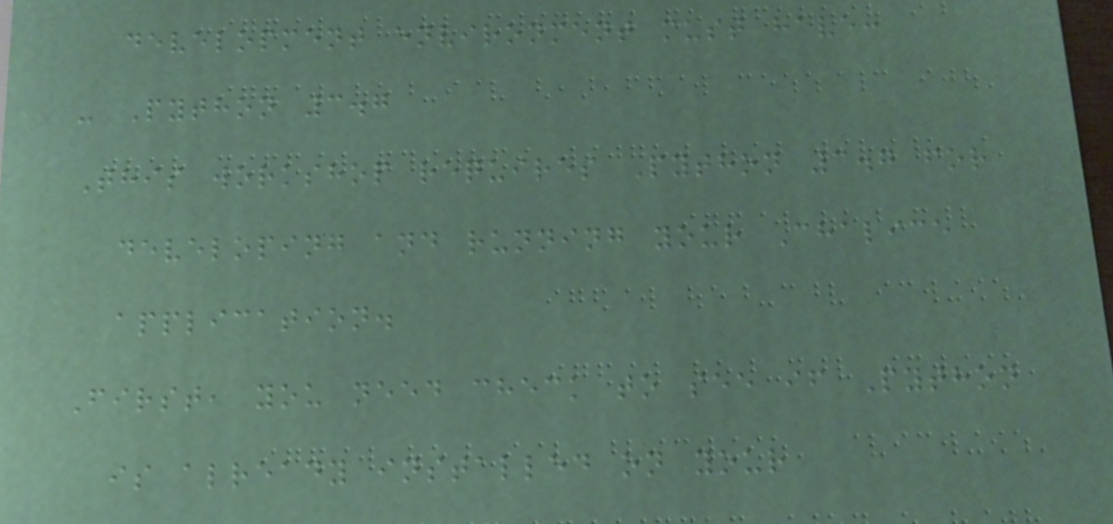development environment must have:
- Python 3.7
This workshop requires Python 3.7 for
developing and running your Chalice
application.
First, you need check to see if Python
is already installed on your
